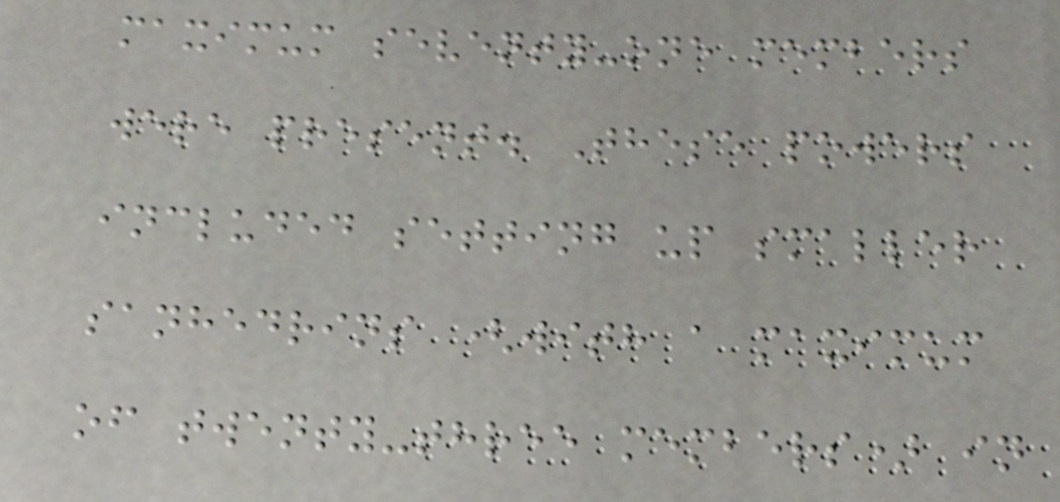maximum seventy-one members
were present. These powers
included setting up smaller
sanhedrins (with a maximum
of twenty-three members) in
